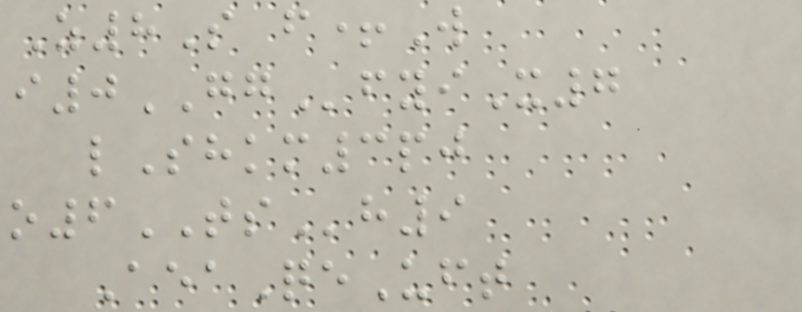Z8S f+W
i0GGfyiX7
lShkm3pj
o6TSh9
AeaQeUft
